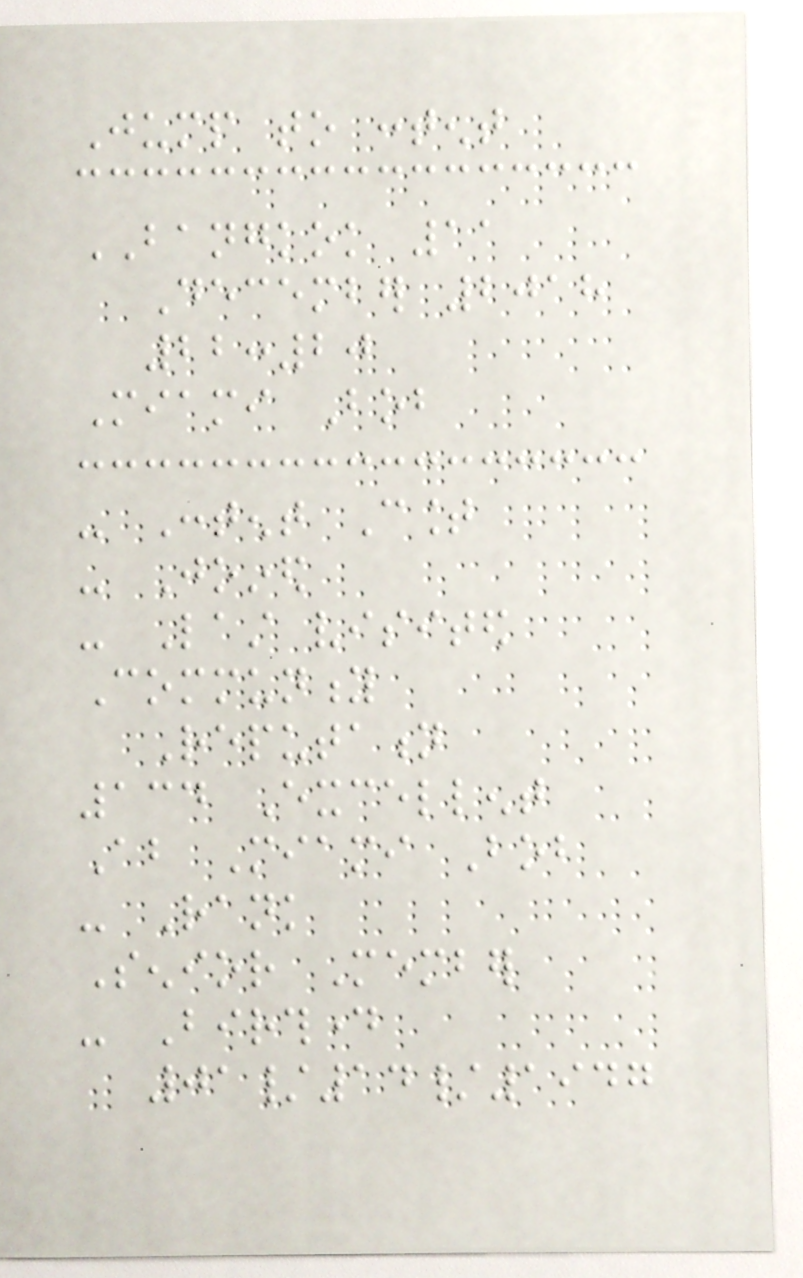Jump to content
BANGKOK 11
December 2018
22:20
Miami Bob
- Content Count
- Joined
- Last visited
Community
Reputation
134 Excellent
About Miami Bob
- Rank
Senior Member
- Birthday
01/14/1947
